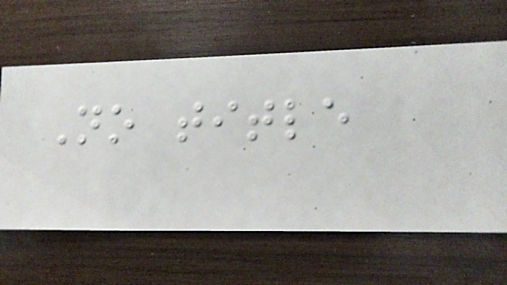No title
